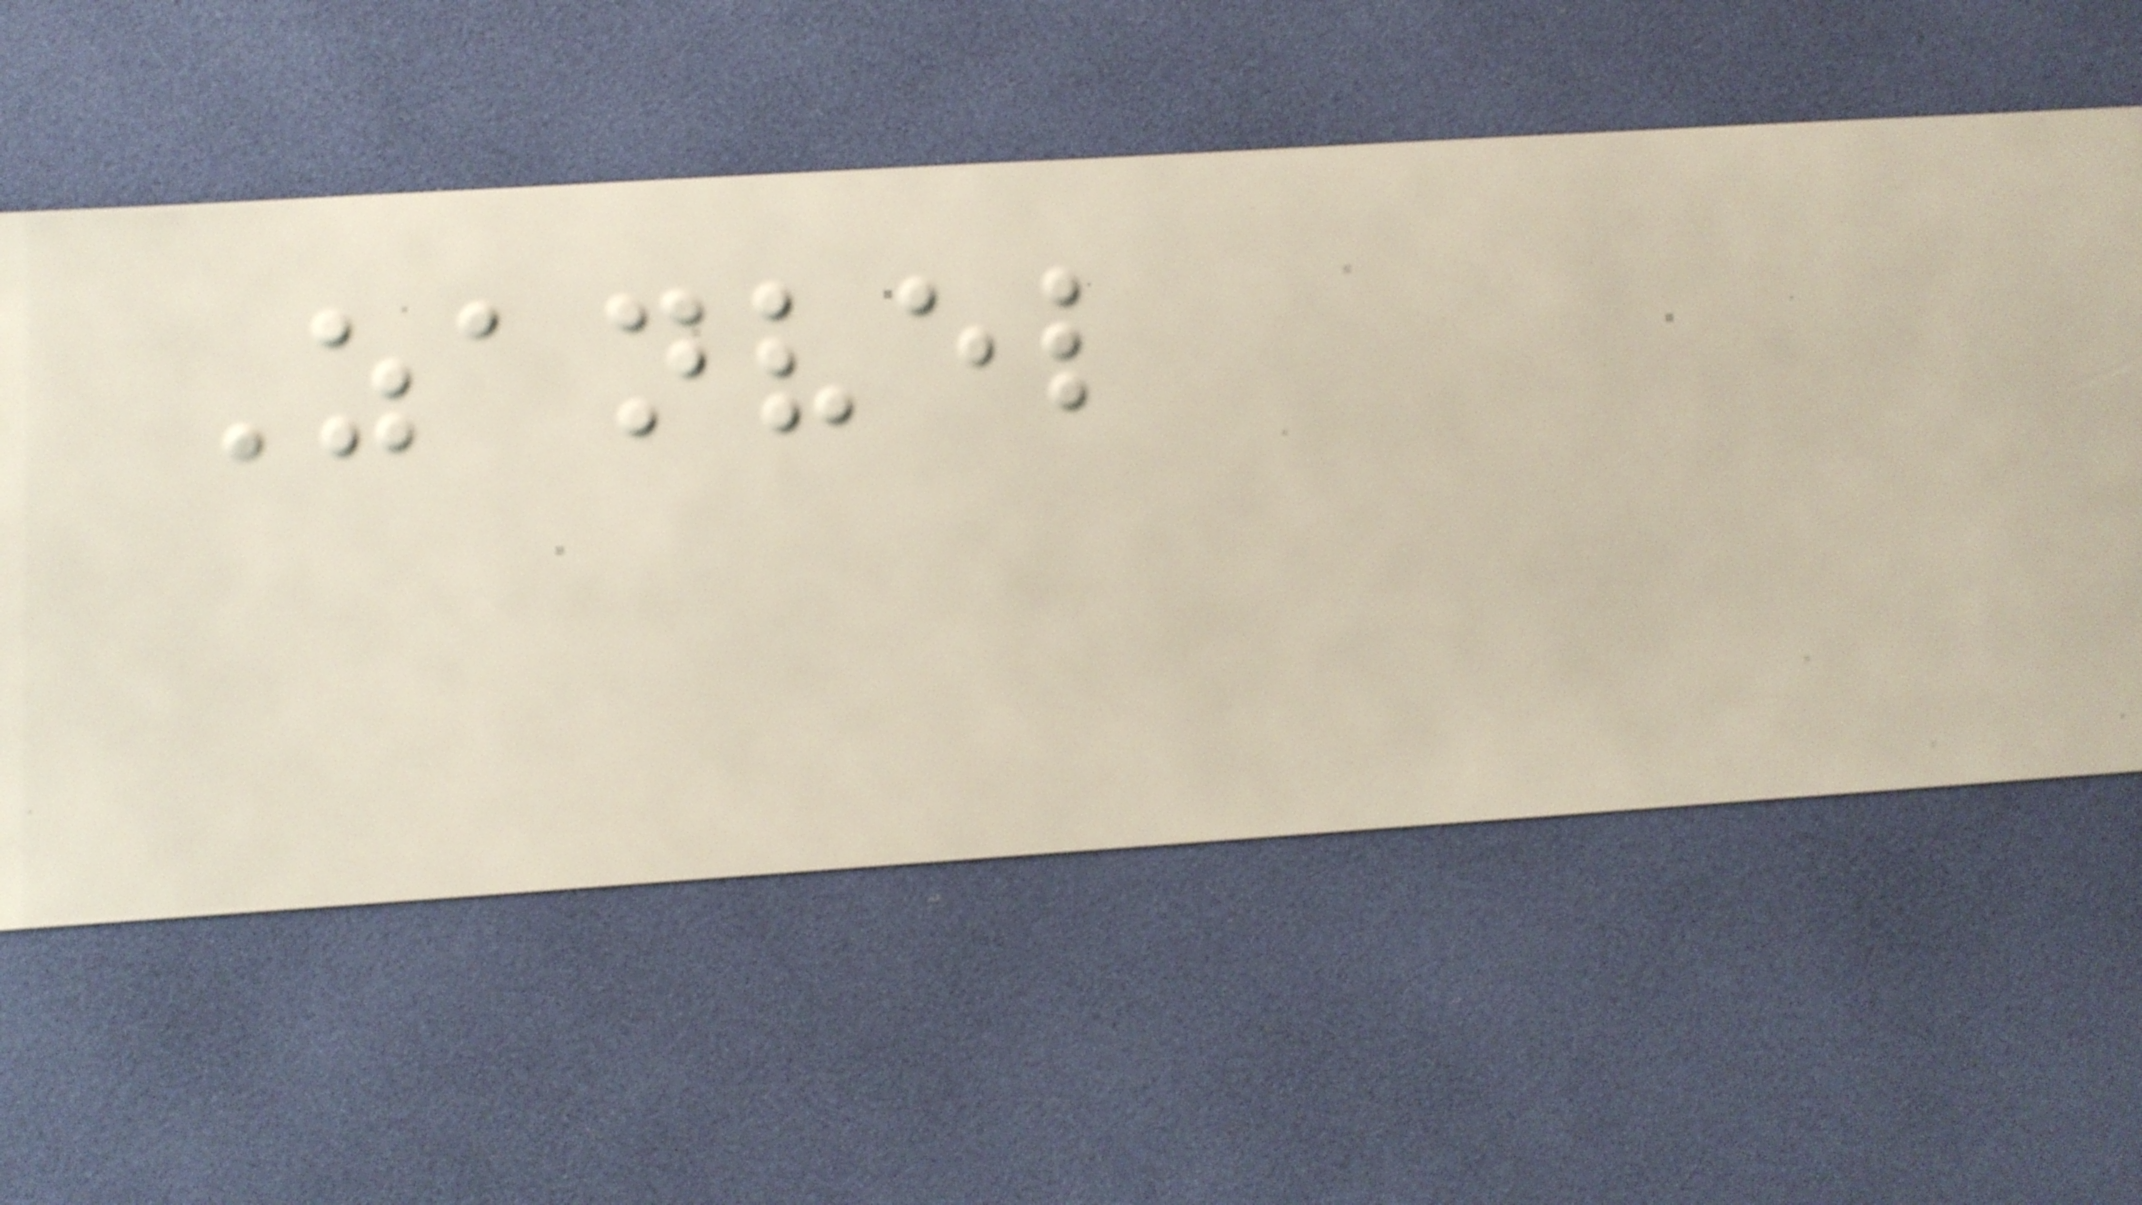Zanvel
